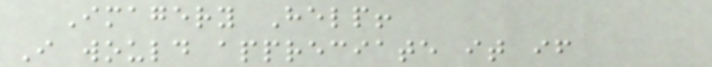Imagery Help!
I would appreciate it if
